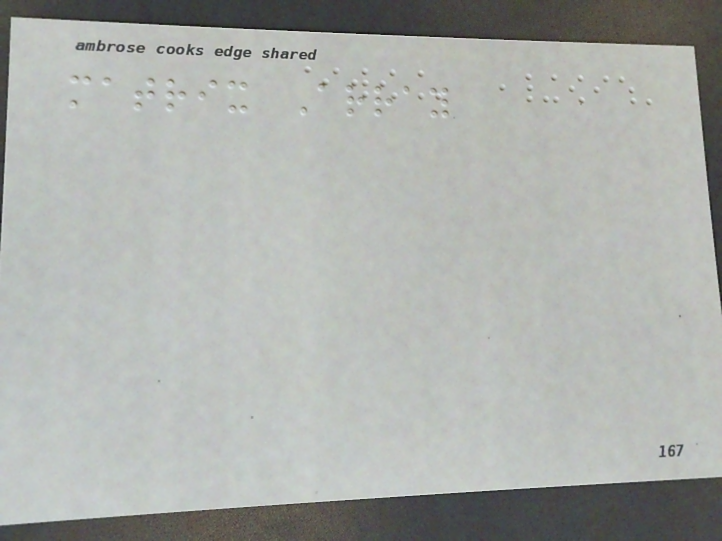matrix Array
